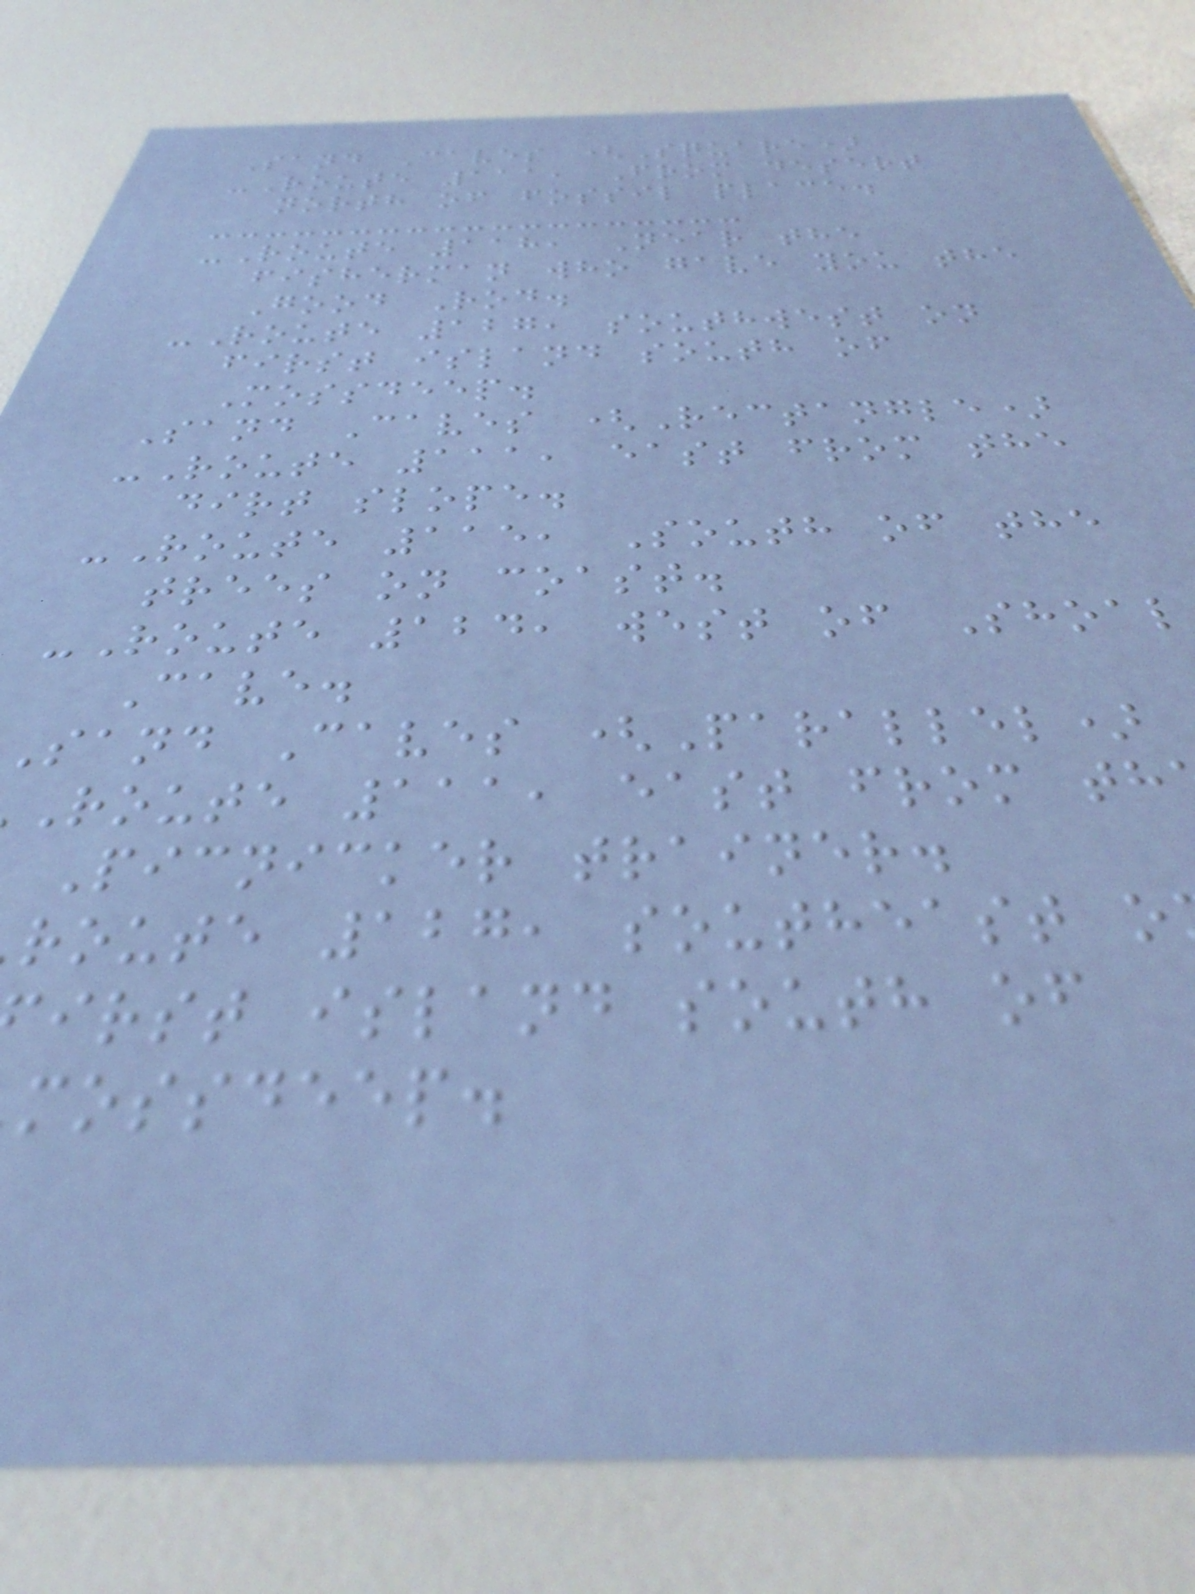Sand Caves (Square)
-Route 111, From desert
north of fossil place.
-Route 118, Near the
fisherman who gave you the
Good Rod.
-Route 127, southwest on
first island south of
Mossdeep.
Sand Caves (Rectangle)
-Route 111, east from the
dirt slope.
-Route 115, South of the
trees on coast.
-Route 124, west of Shoal
Cave.
sand Caves (Parallel)
Route 111, east from th
Picnicker trainer.
route 127, southeast o
irst island south of
mossdeep.
